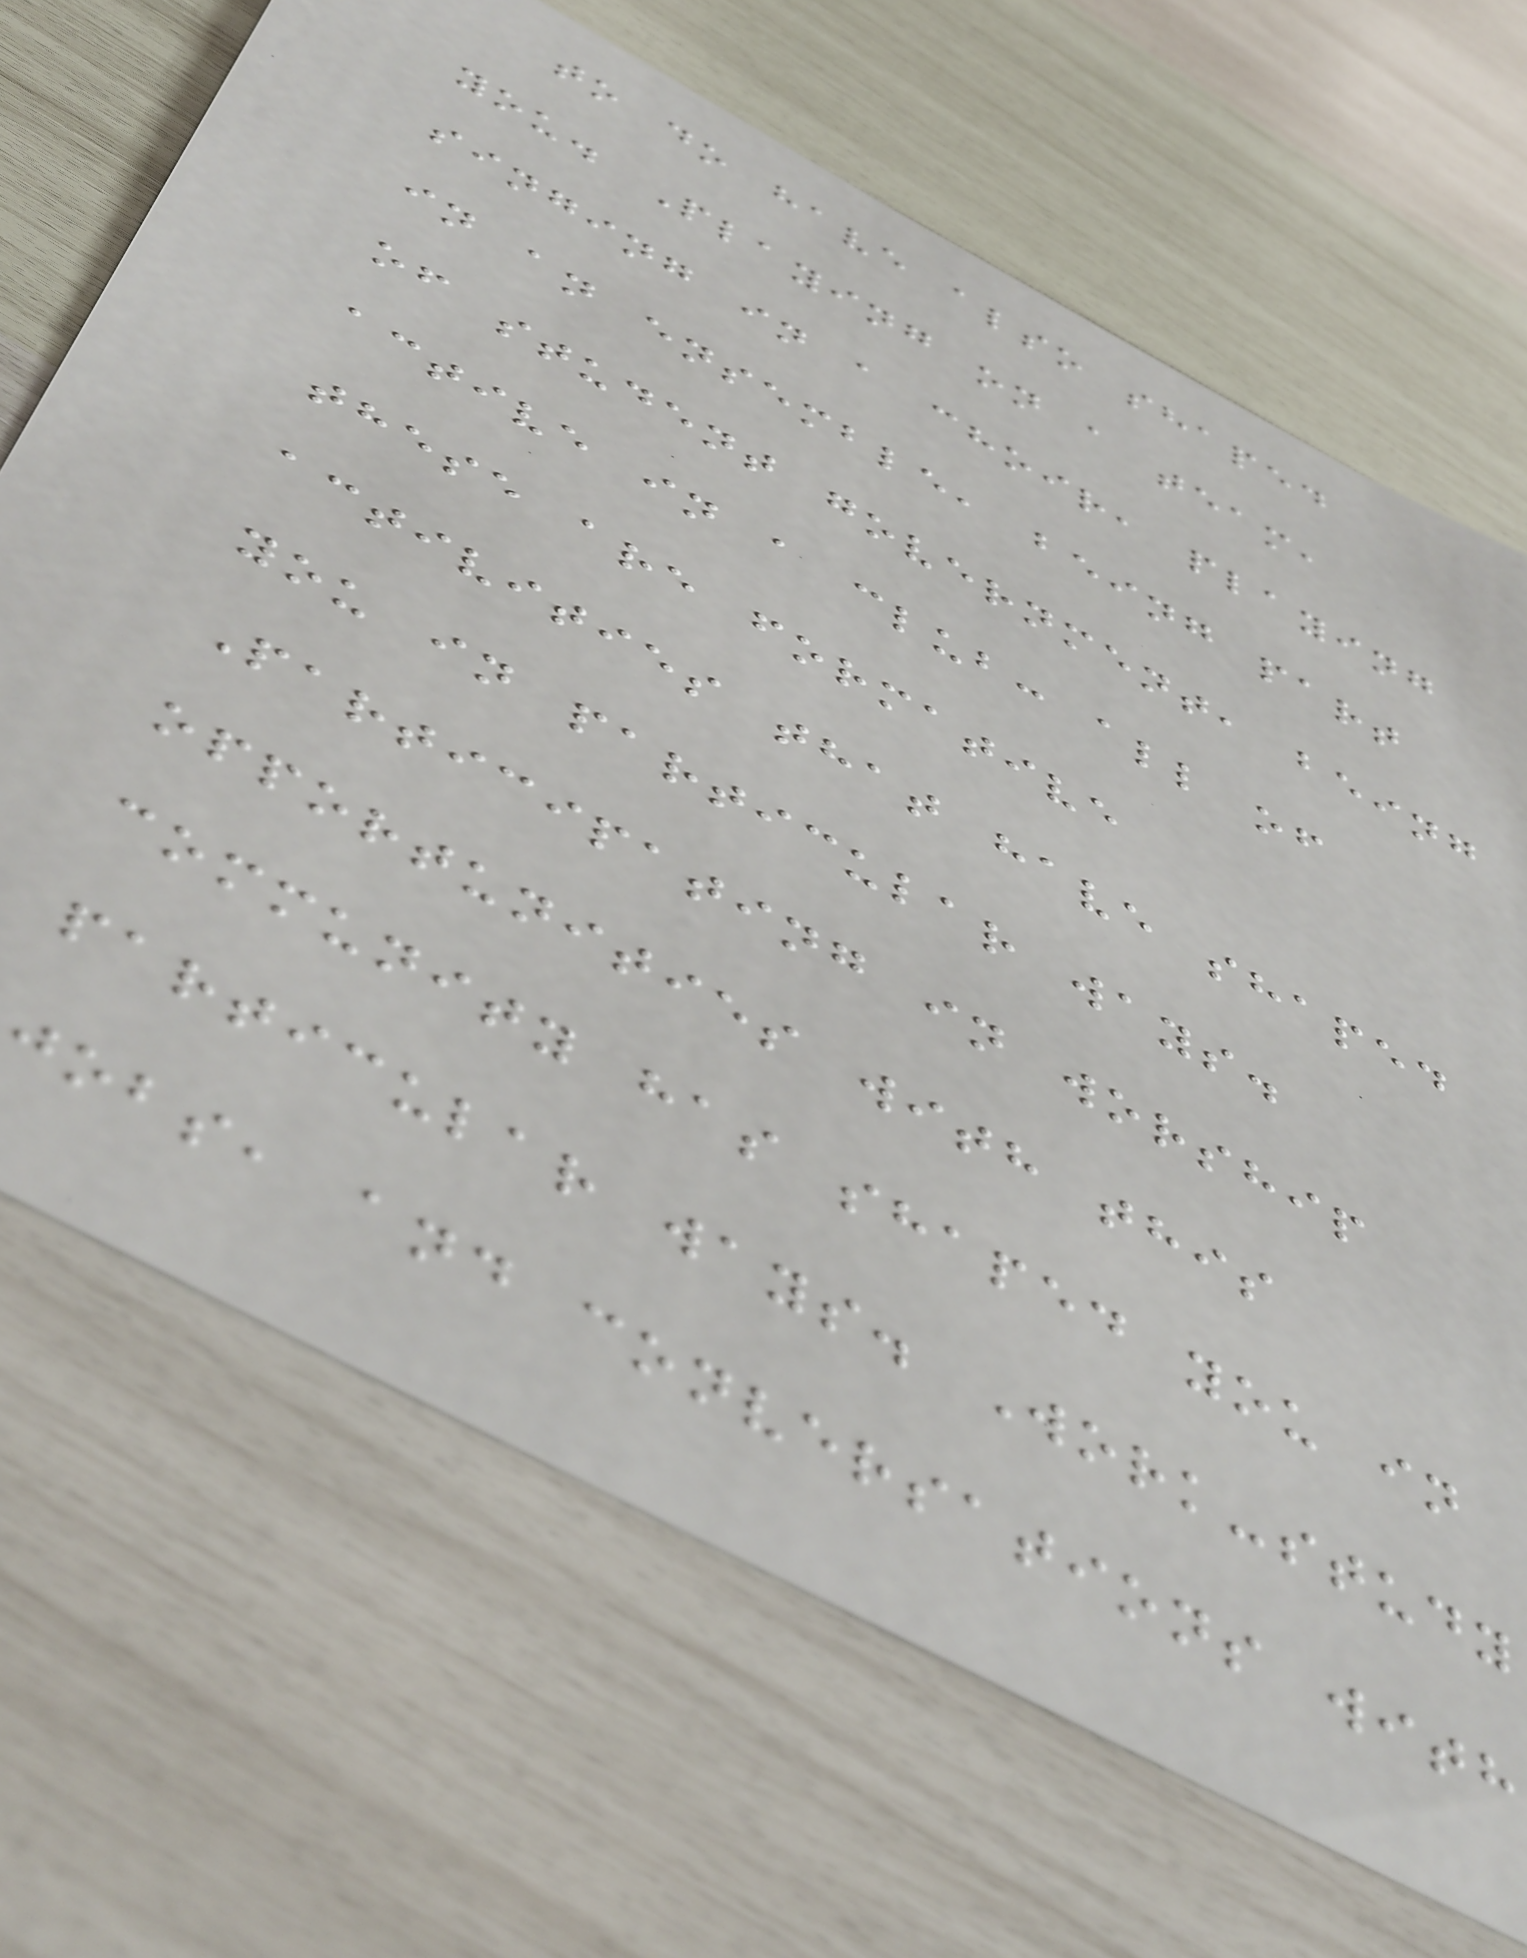to do have also shaped
you. Playing on a team,
singing in a choir, playing
in an ensemble, being part
of student government, being
active in a club: all of
these are formative
activities that have shaped
you in particular ways.
Participating in worship
opportunities with this
community has shaped you in
particular ways. Work-study
jobs, and conversations with
